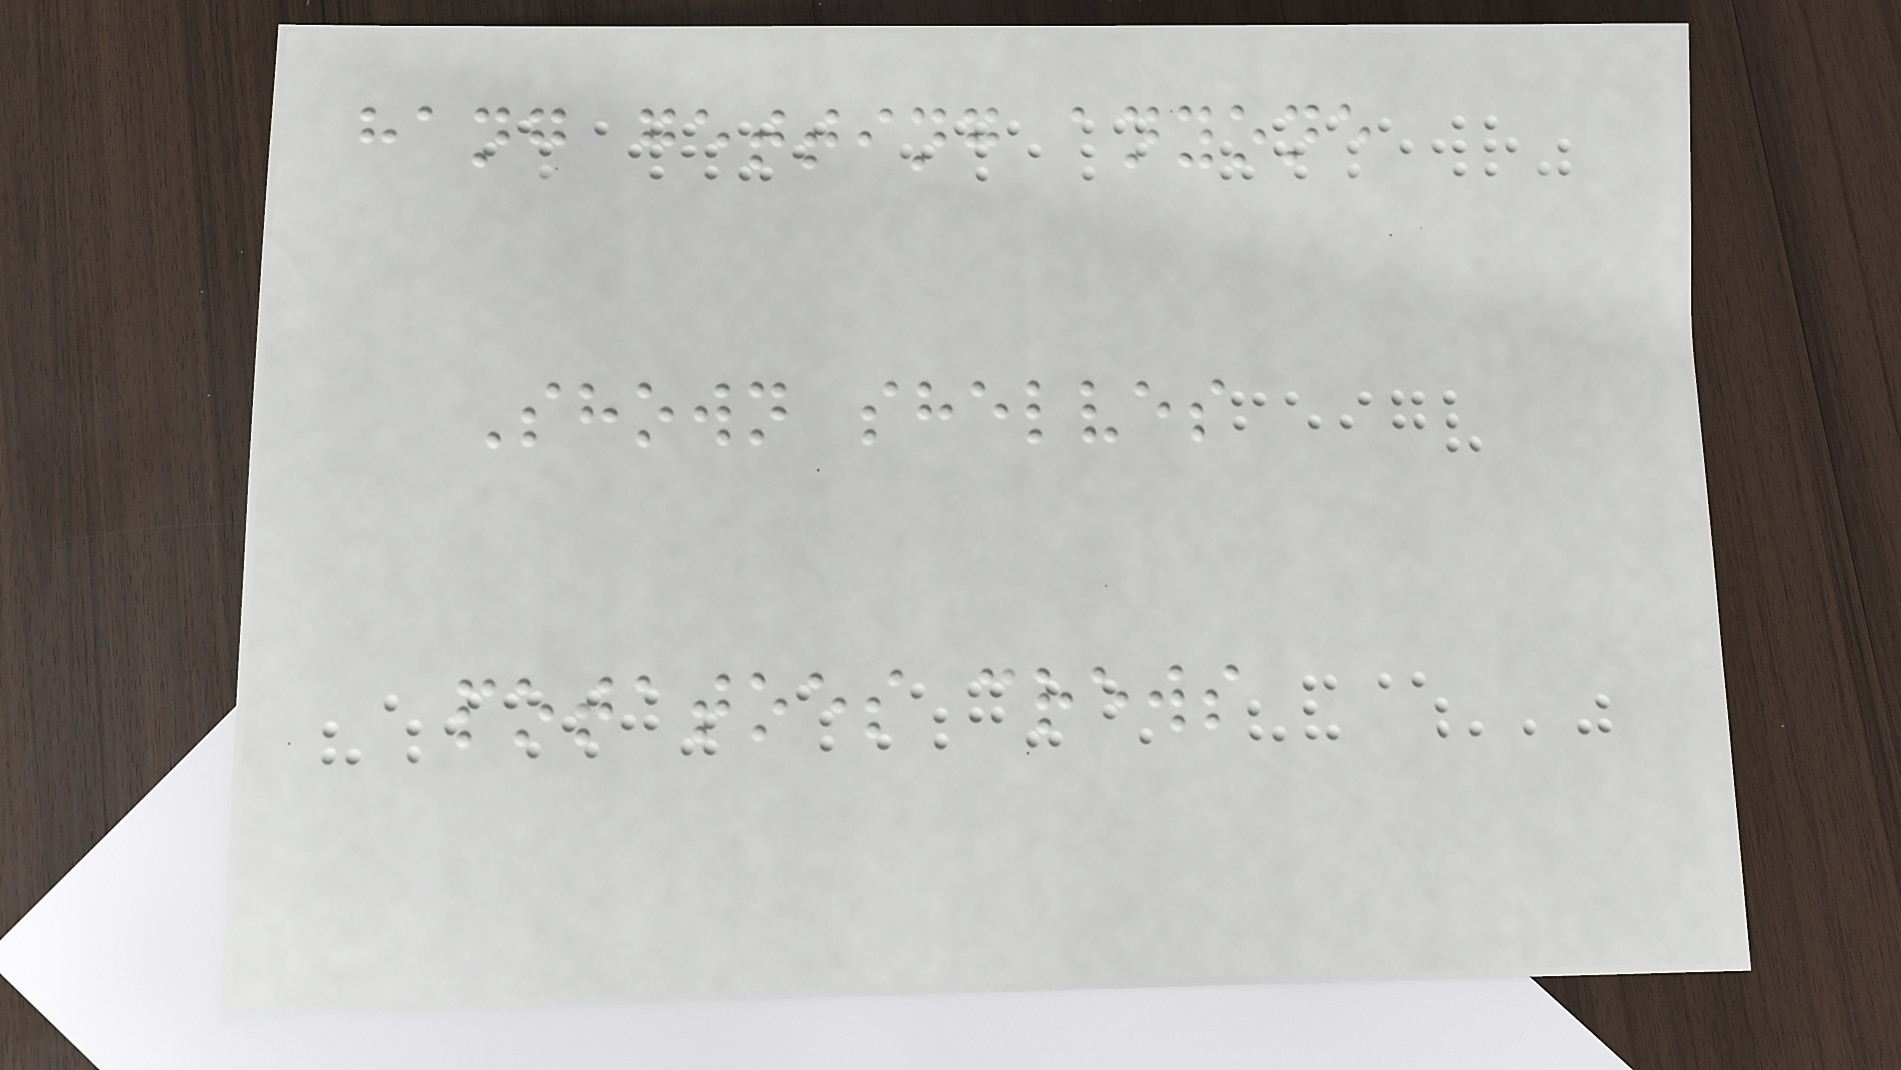hang getting anyone
Shown shelves
potatoes crews
